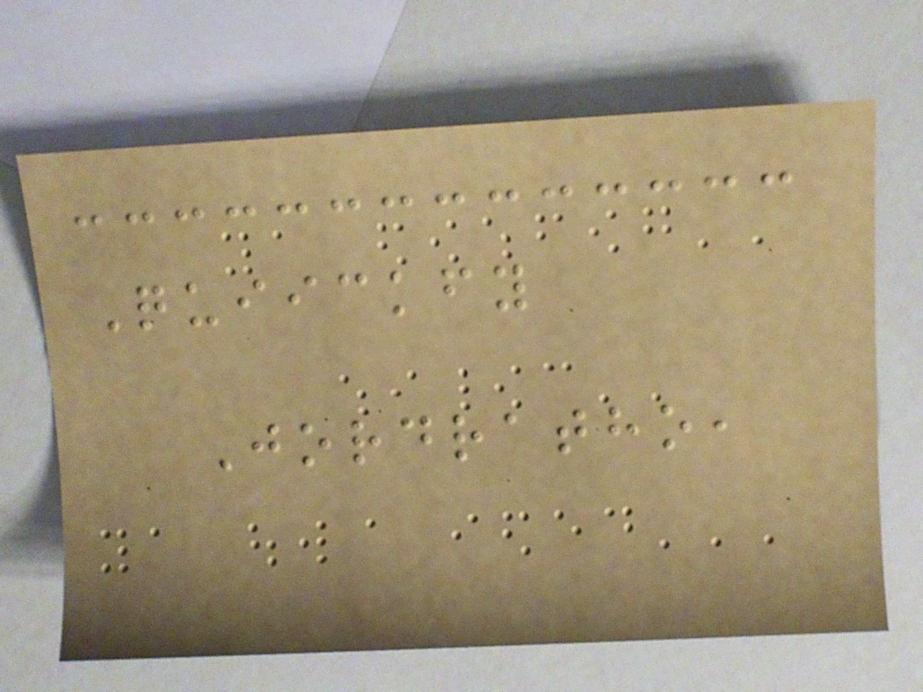Quiickfy
Jordratho,
